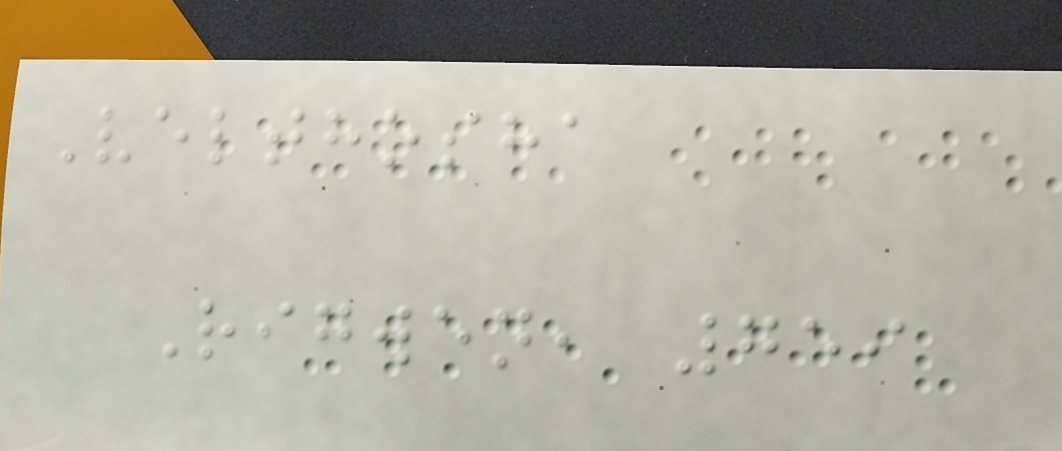Velthosha
Rigwen, 759
